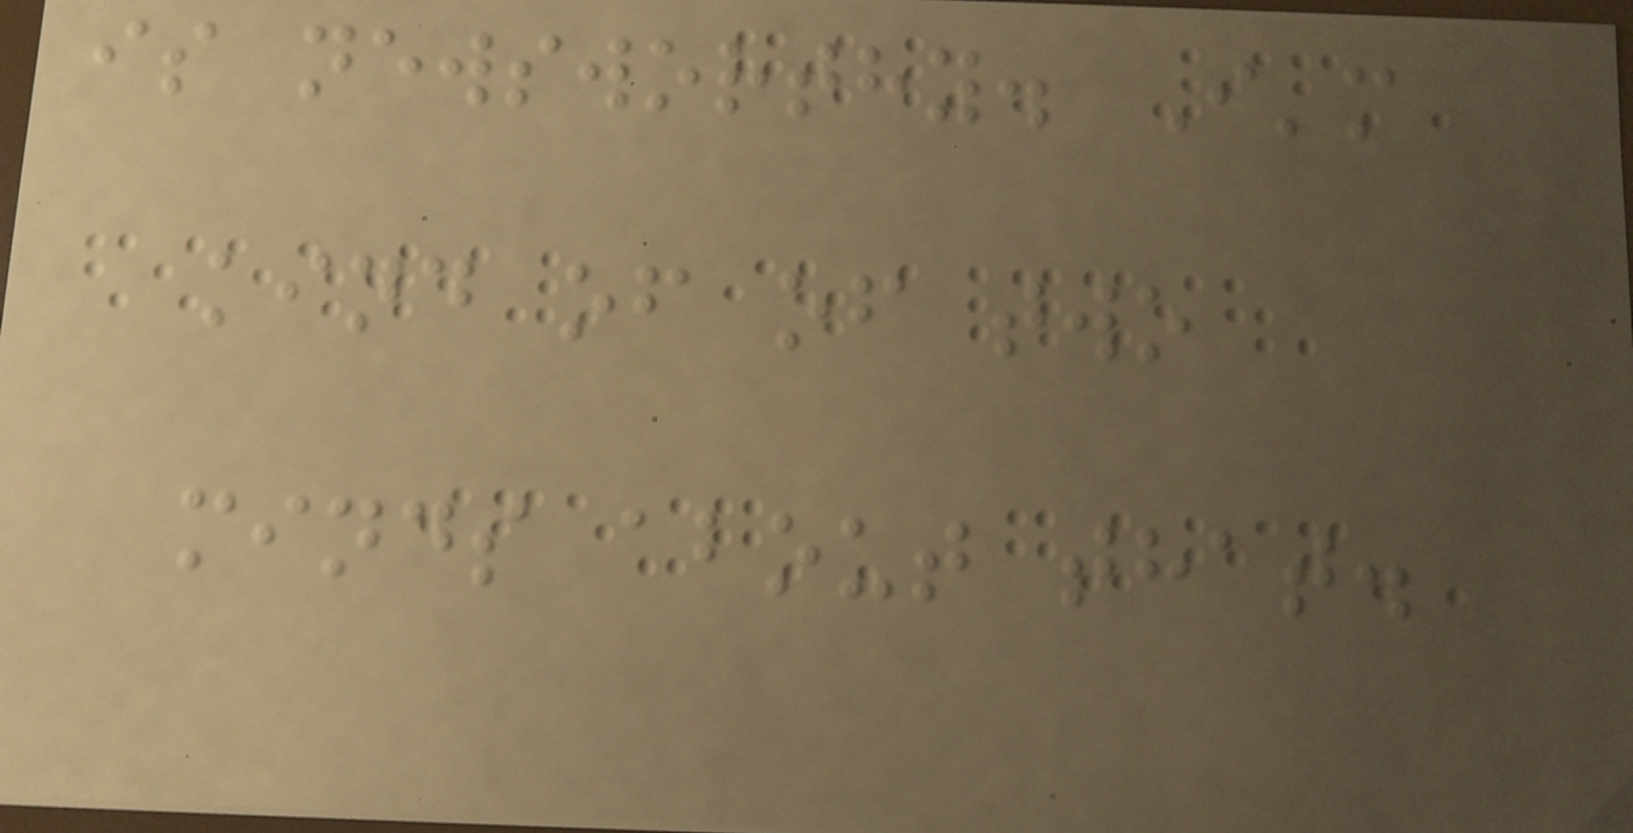is newsworthy. I'm
kind of of two
minds about that.
